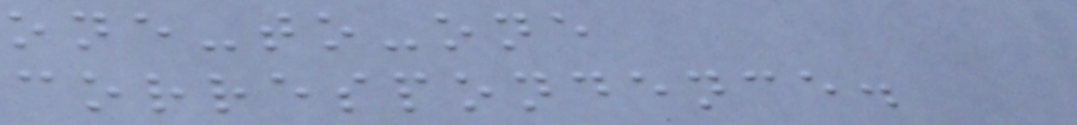one-to-one
correspondence.
